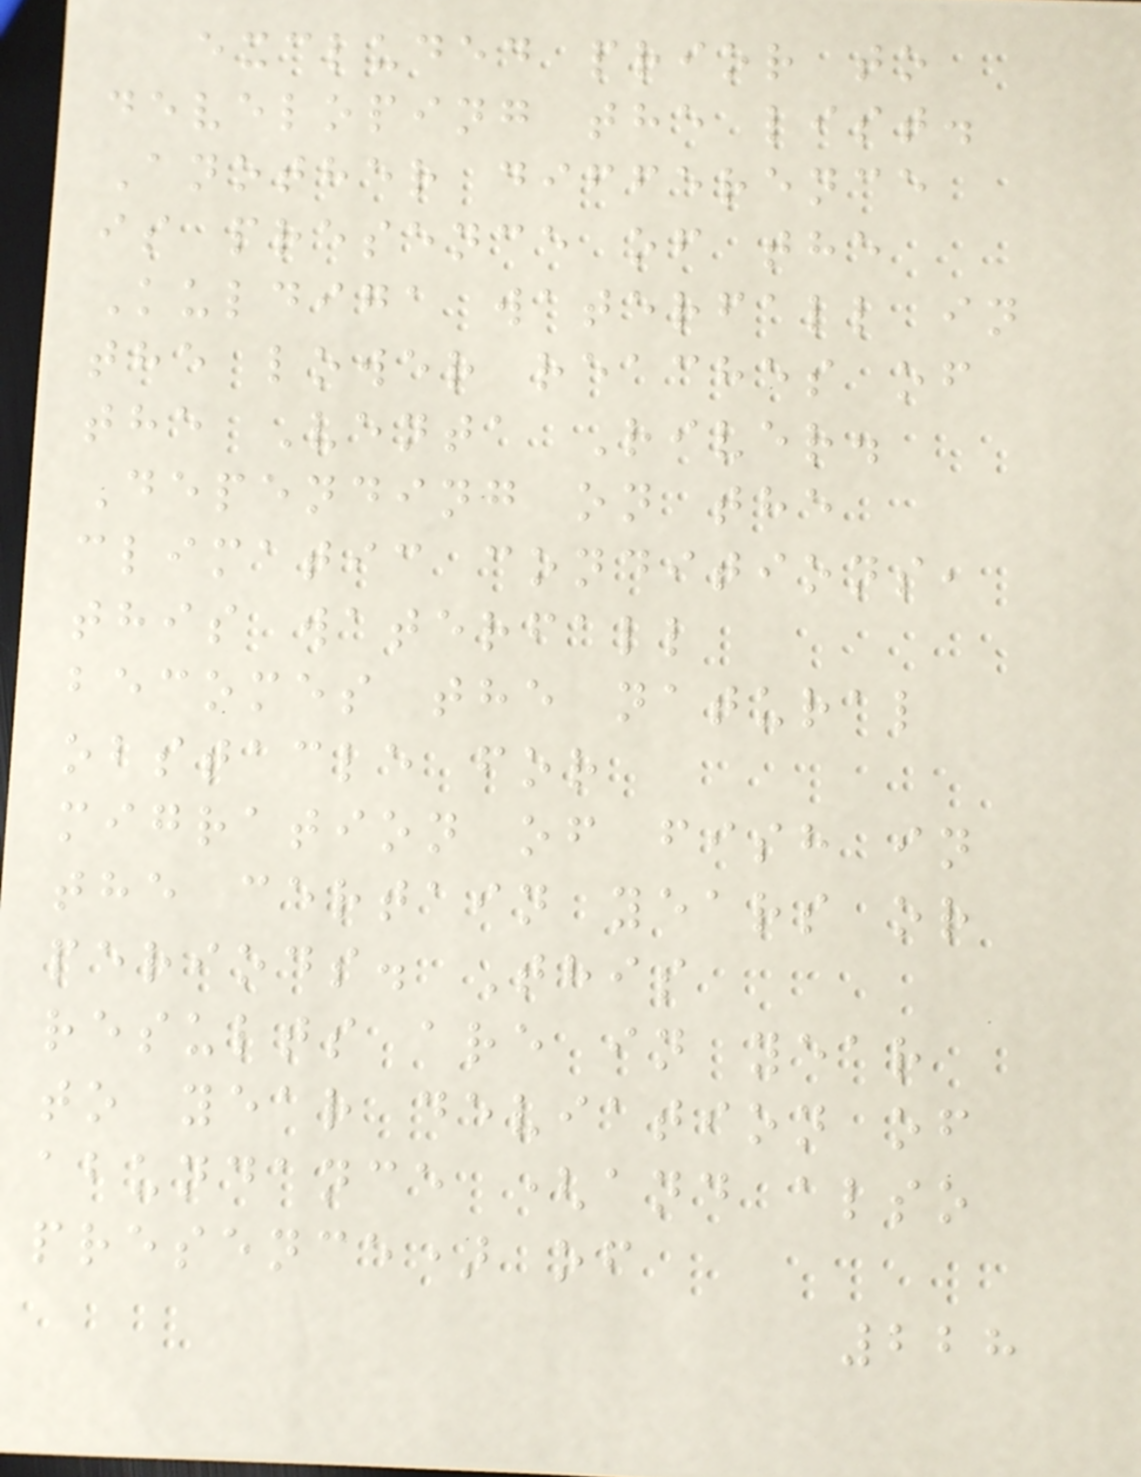excluded prior to
developing the list.
Another difference
is presence of the
Kuldiga waterfall in
the lower reaches of
the Venta River.
Depending on the
climatic conditions,
this waterfall
becomes the natural
obstacle for
migration of fish in
the certain years or
periods. This
results are in year
to year deviation of
abundance (and also
presence) of
228
